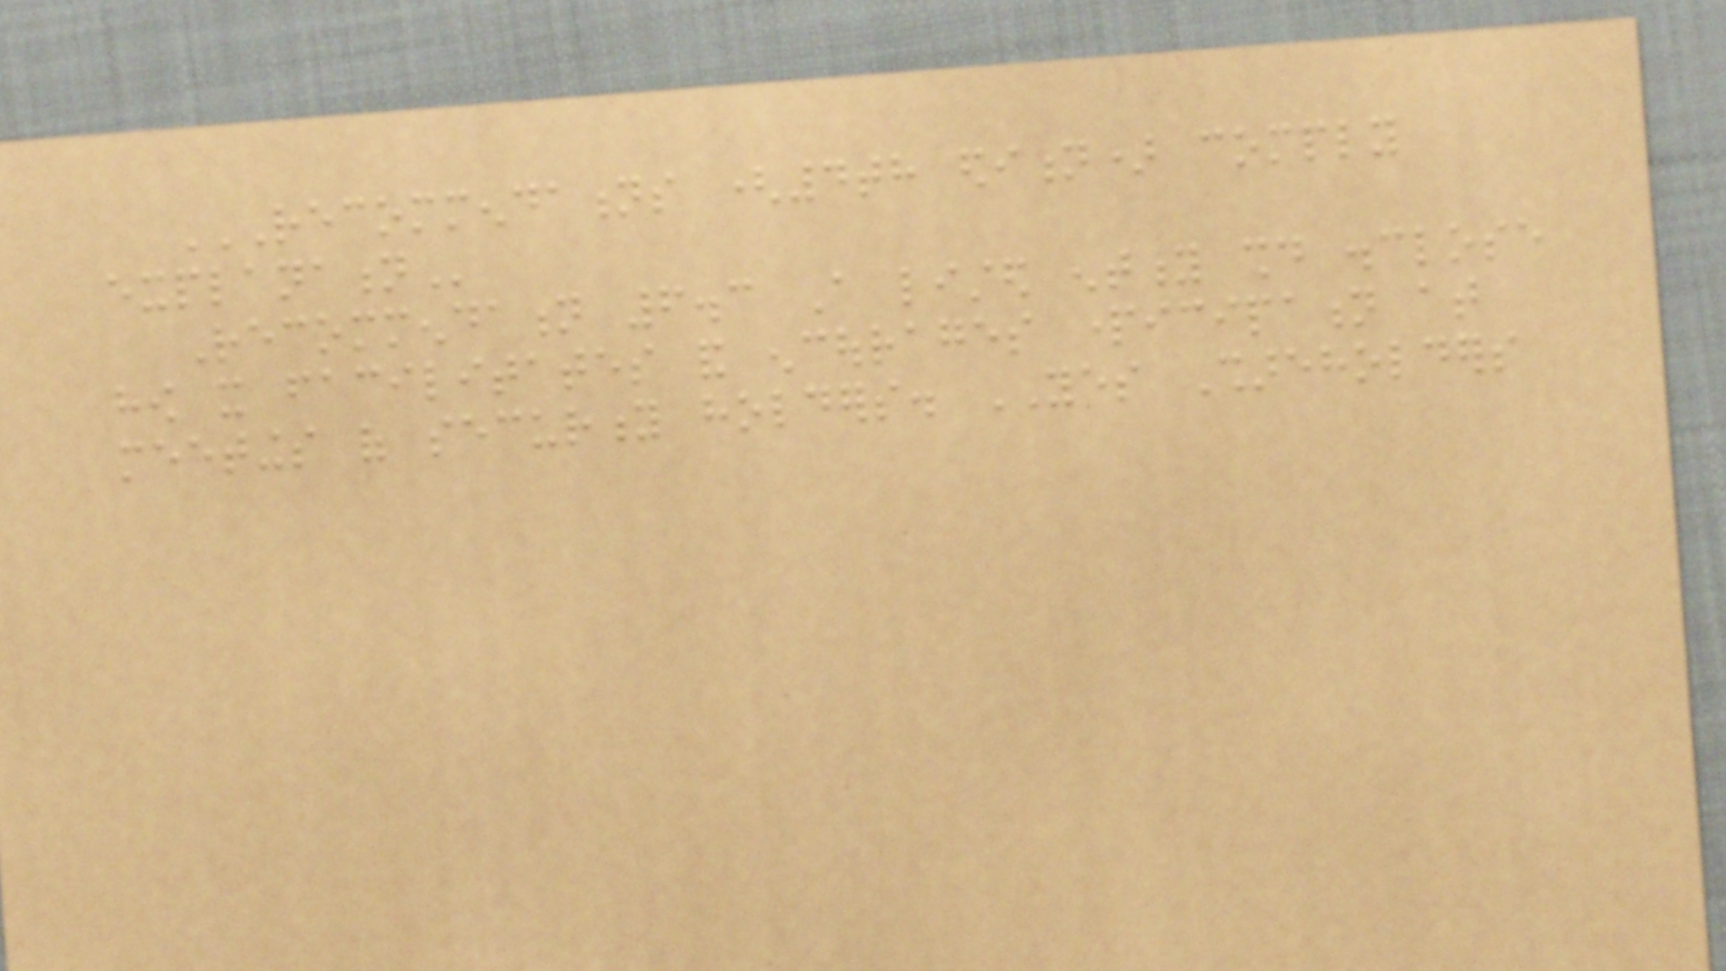RECOMMENDATIONS (4TH EDITION) COMPLY
EXPLANATION
Recommendation 6.3 A listed entity should disclose
how it facilitates and encourages participation at
meetings of security holders. YES Shareholders
